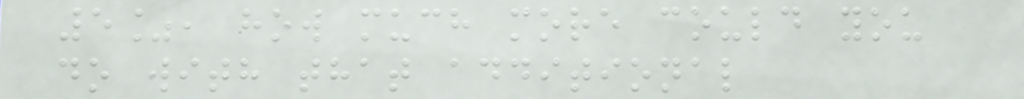5%, how much more could you
do with that additional
